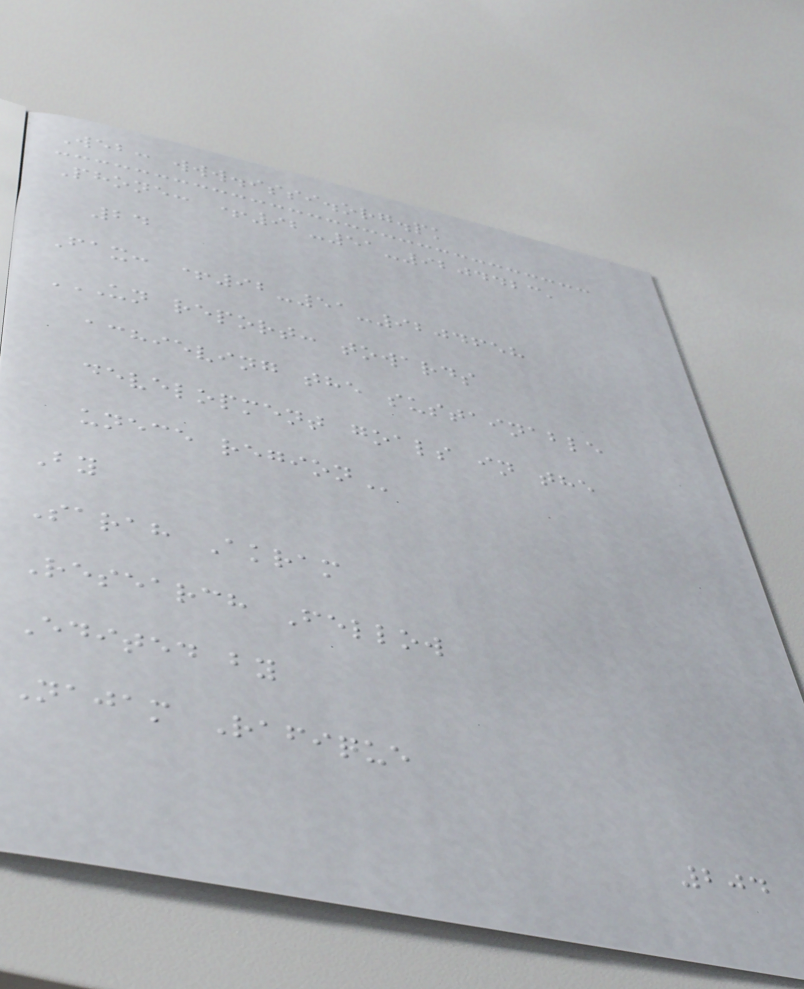Web: www.issi.org.pk
Phone: +92-51-9204423,
24
Fax: +92-51-9204658
UN REPORT: TOWARDS
ACHIEVING THE SUSTAINABLE
DEVELOPMENT GOALS IN THE
UNECE REGION
By
Sarah Akram
Research Fellow
Edited by
Najam Rafique
204
